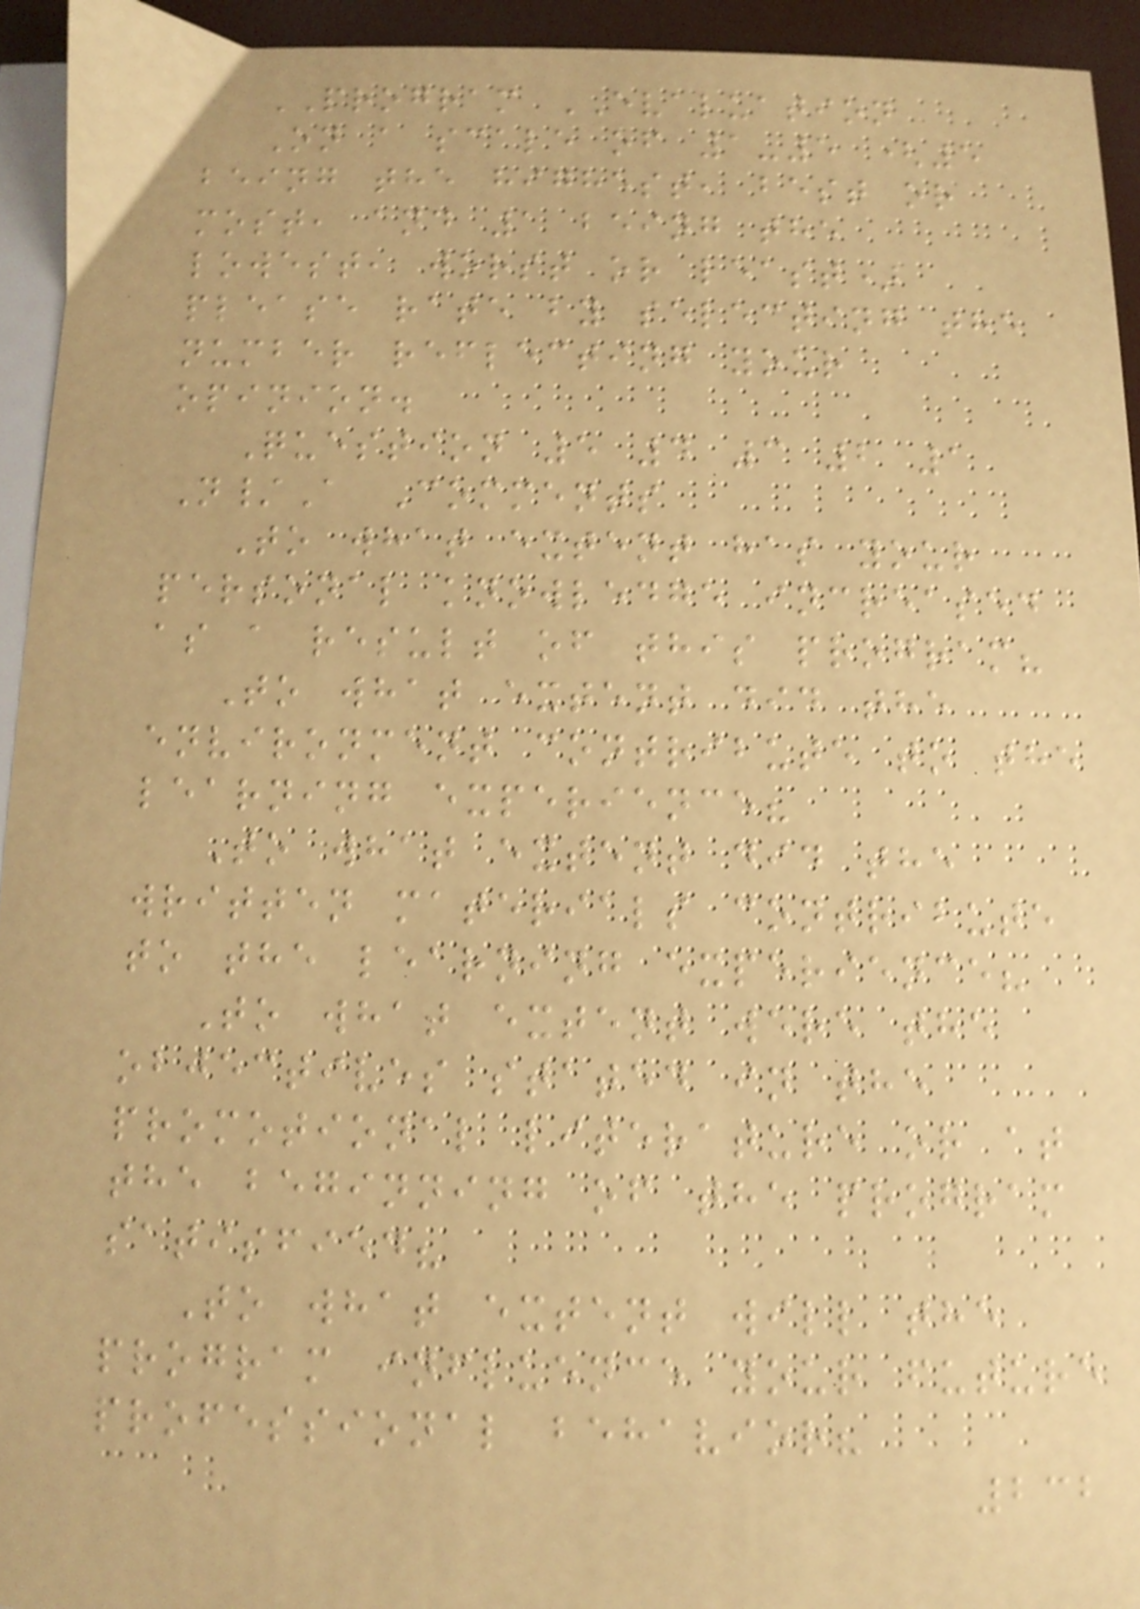PROGRAM EVALUATION
On a scale of 1-5 (5
being the highest, best or
most, and 1 being the
lowest, worst or least)
please rate by selecting the
number reflecting your
opinion.
Question 5 4 3 2 1
N/A Comments
To what extent has your
personal knowledge increased
as a result of this program?
To what extent did the
environment contribute to the
learning experience?
To what extent did the
written materials contribute
to the learning experience?
To what extent were the
objectives stated in the
promotional literature or at
the beginning of the program
satisfied?
To what extent will the
program influence your future
professional behavior?
232
